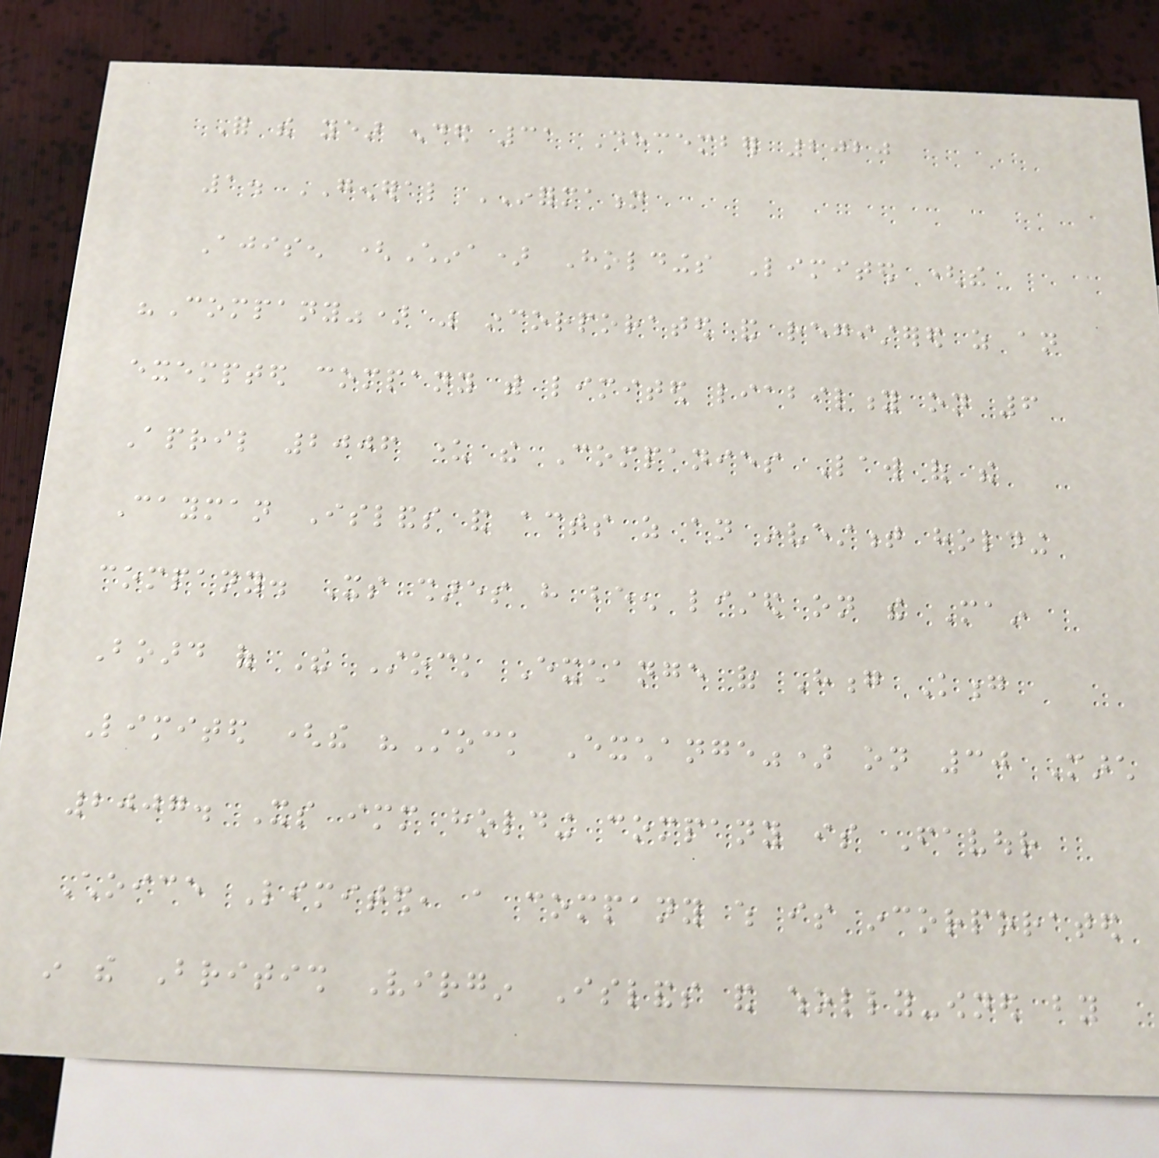For the year ended 31 December 2020
1. GENERAL INFORMATION
Ajisen (China) Holdings Limited (the
"Company") was incorporated and registered as an
exempted company with limited liability on 6
April 2006 under the Companies Law of the
Cayman Islands and acts as an investment holding
company. Its shares have been listed on the Main
Board of The Stock Exchange of Hong Kong
Limited (the "Stock Exchange") on 30 March
2007. Its immediate holding company is Favour
Choice Limited, a company which is incorporated
in the British Virgin Islands and wholly-owned by
